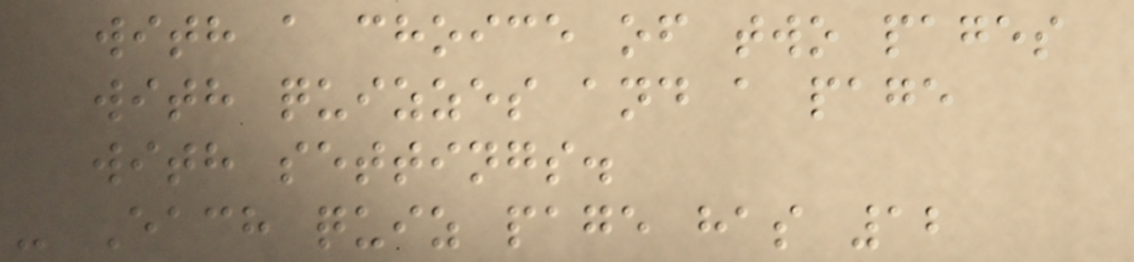with a choice of two pages
with quizzes and a page
with settings.
- Each quiz page has 12
